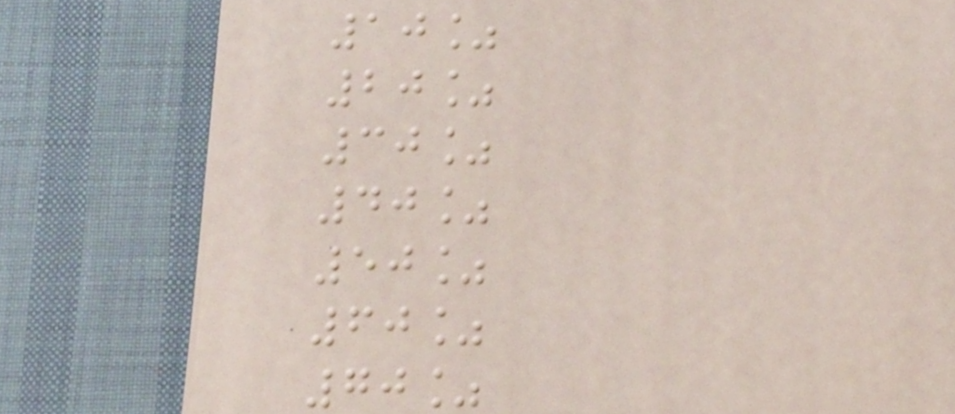10%
20%
30%
40%
50%
60%
70%
